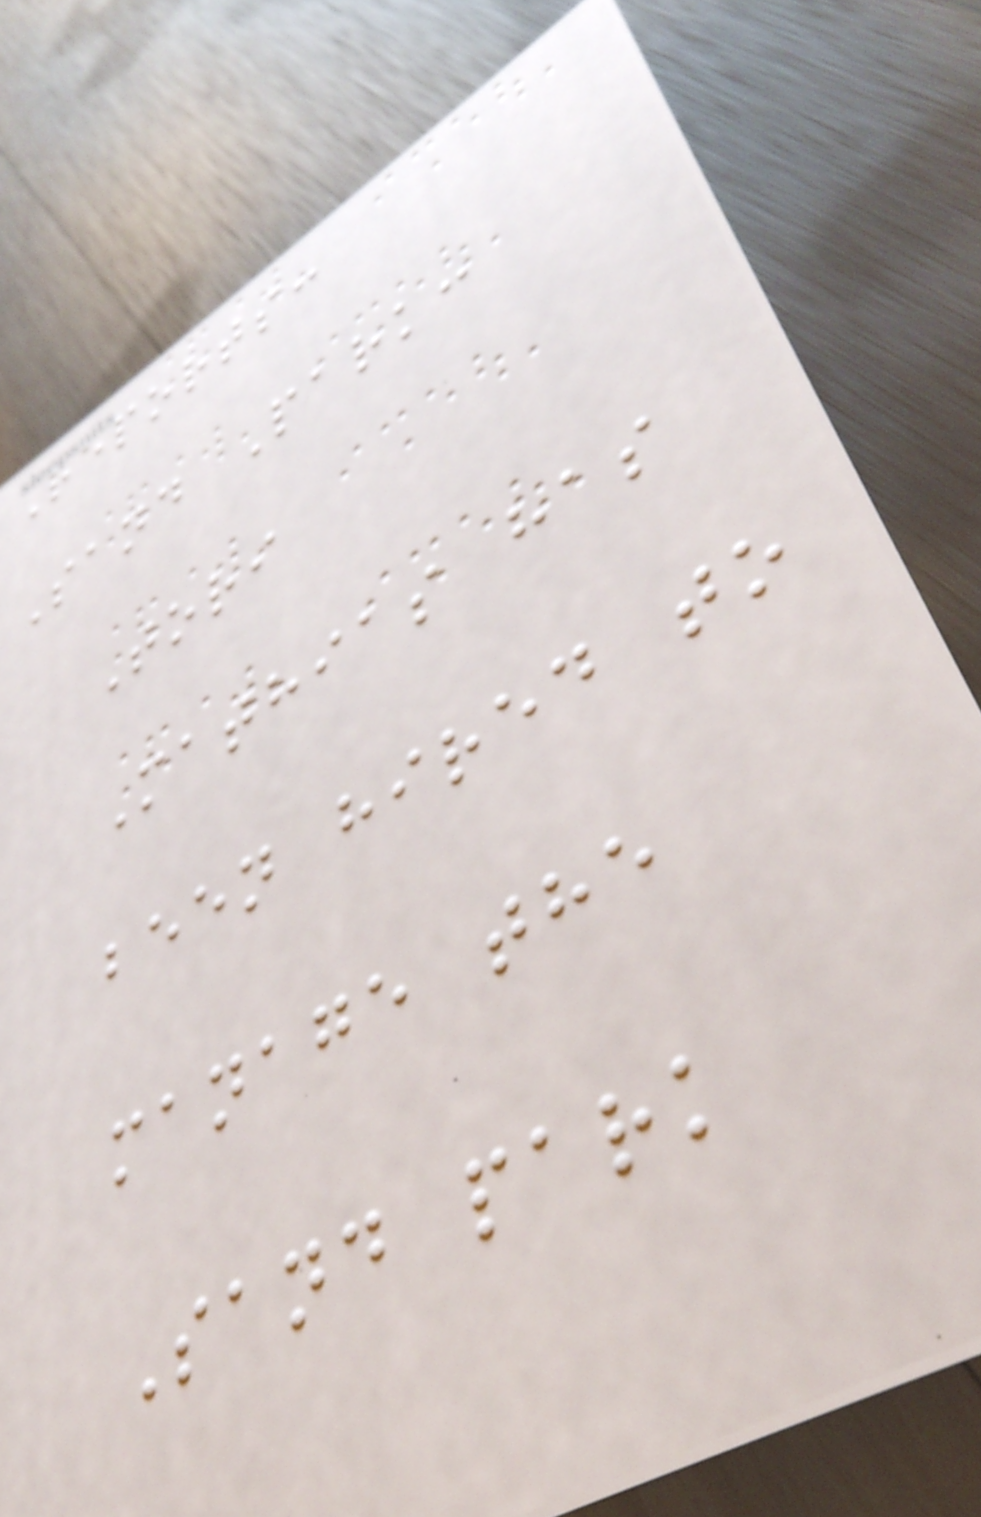Reports:
Sand Park:
Tori
Mathias has
been hired to
manage the
Sand park
